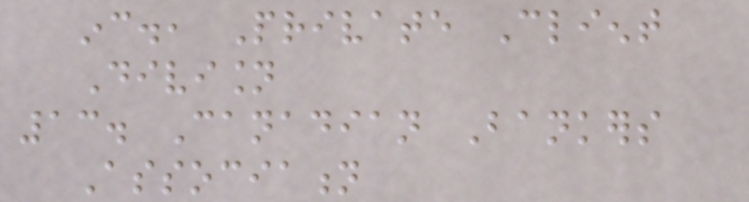inc., Private Client
Division
13. Canadian Bankers
Association
